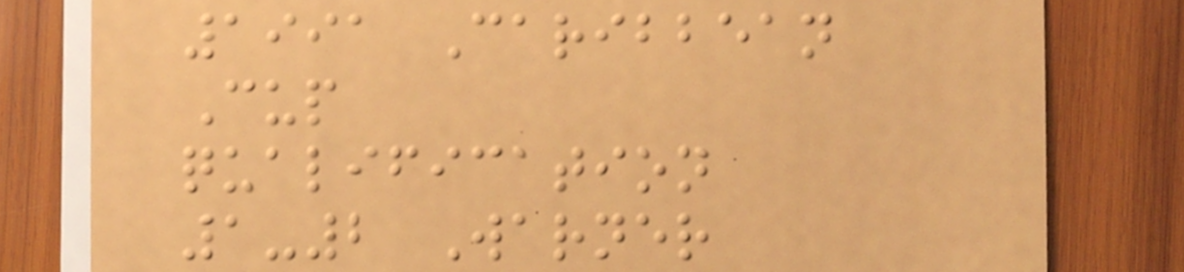1991 Caribbean
Cup
qualification
1-2 Warner
